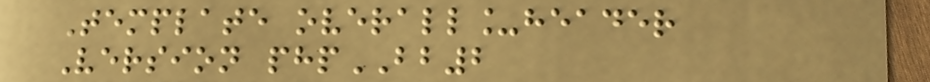Template overall_header
Version phpBB2
